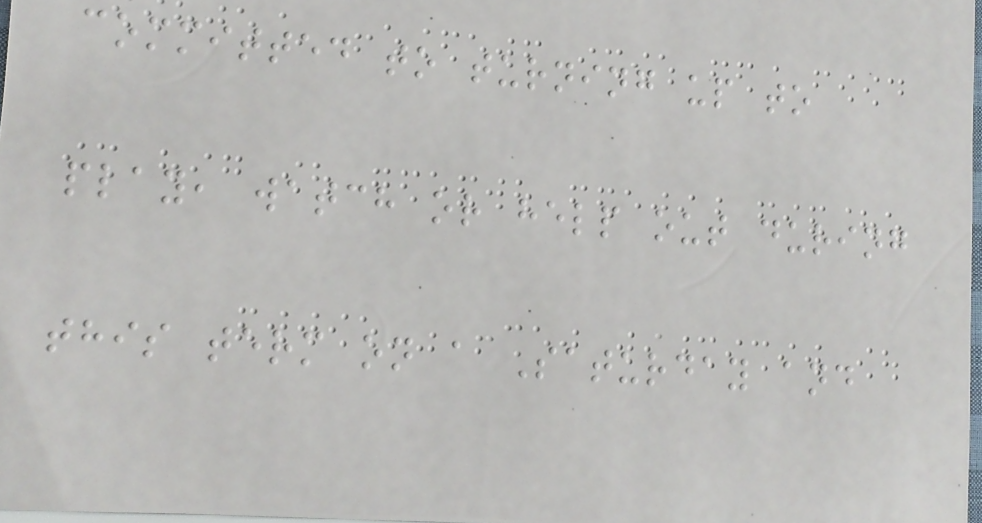committed to turning up to
play, watch or help out during
this term on a Saturday and
